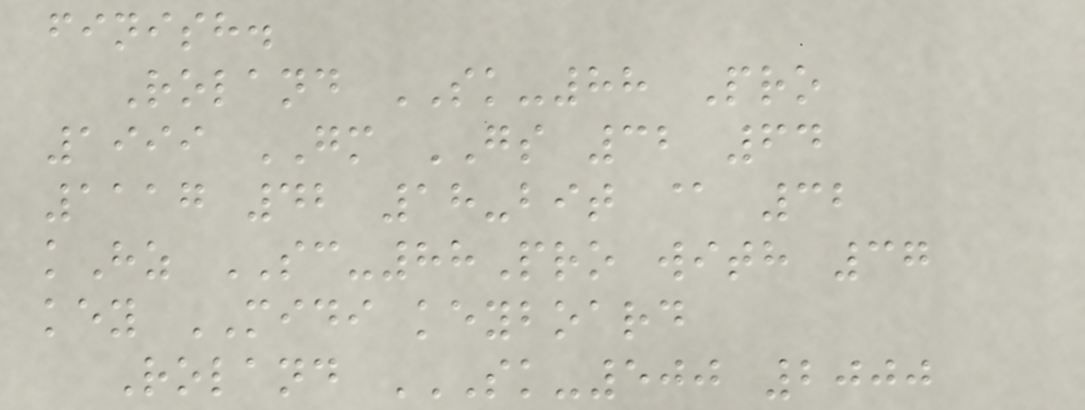finish.
Roland SK-88 Pro
1999 GM GS 32 64
1117 42 18-bit @ 32
kHz SC-88Pro with 37
key MIDI keyboard
Roland SK-500 2000
